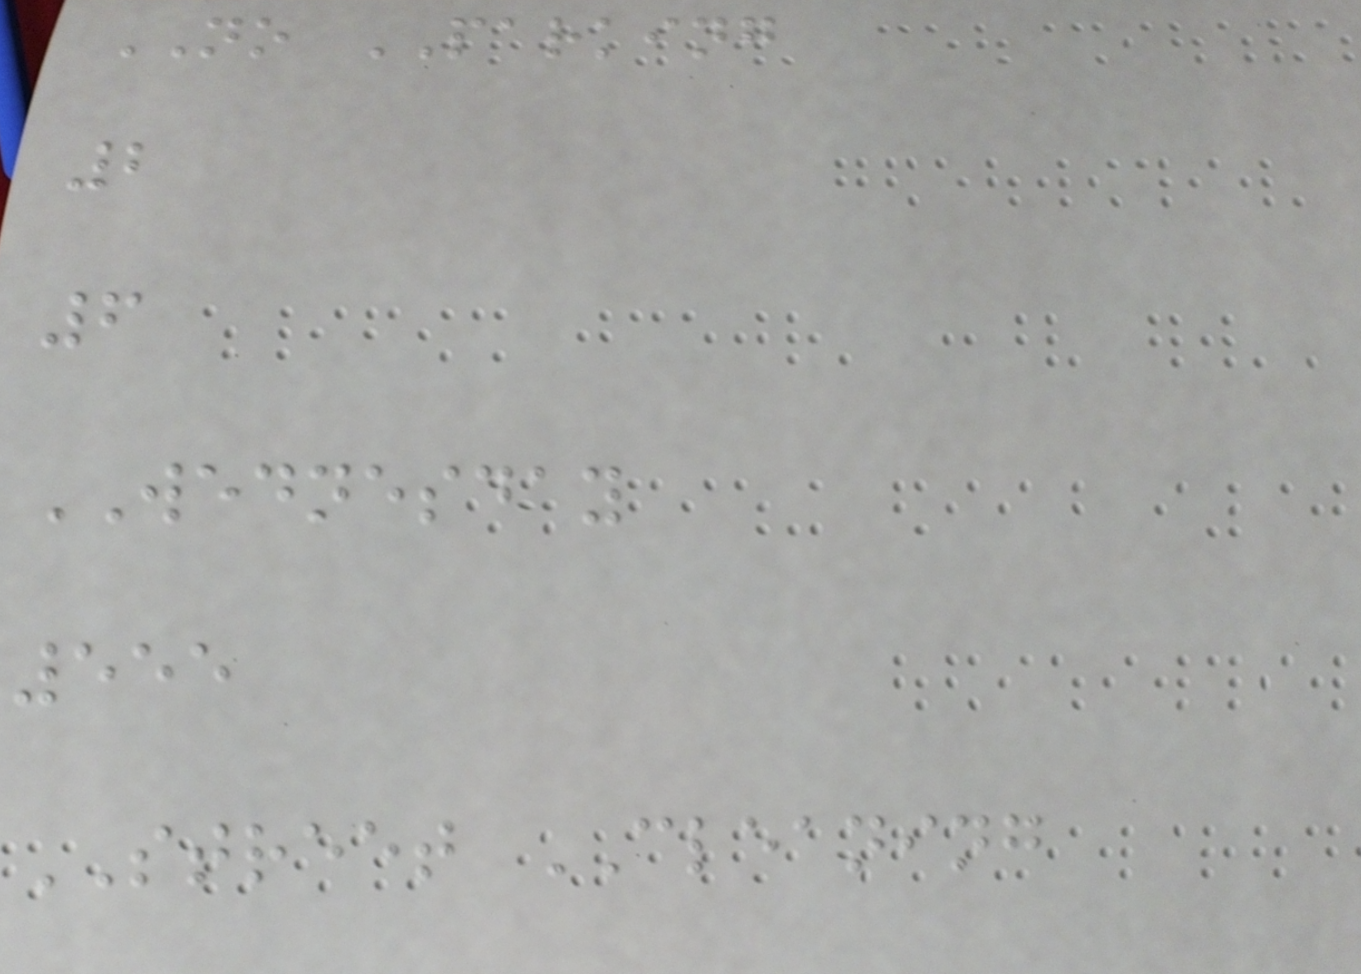NO PARKING
2
6
WEDNESDAY
555
STREET CLEANING
